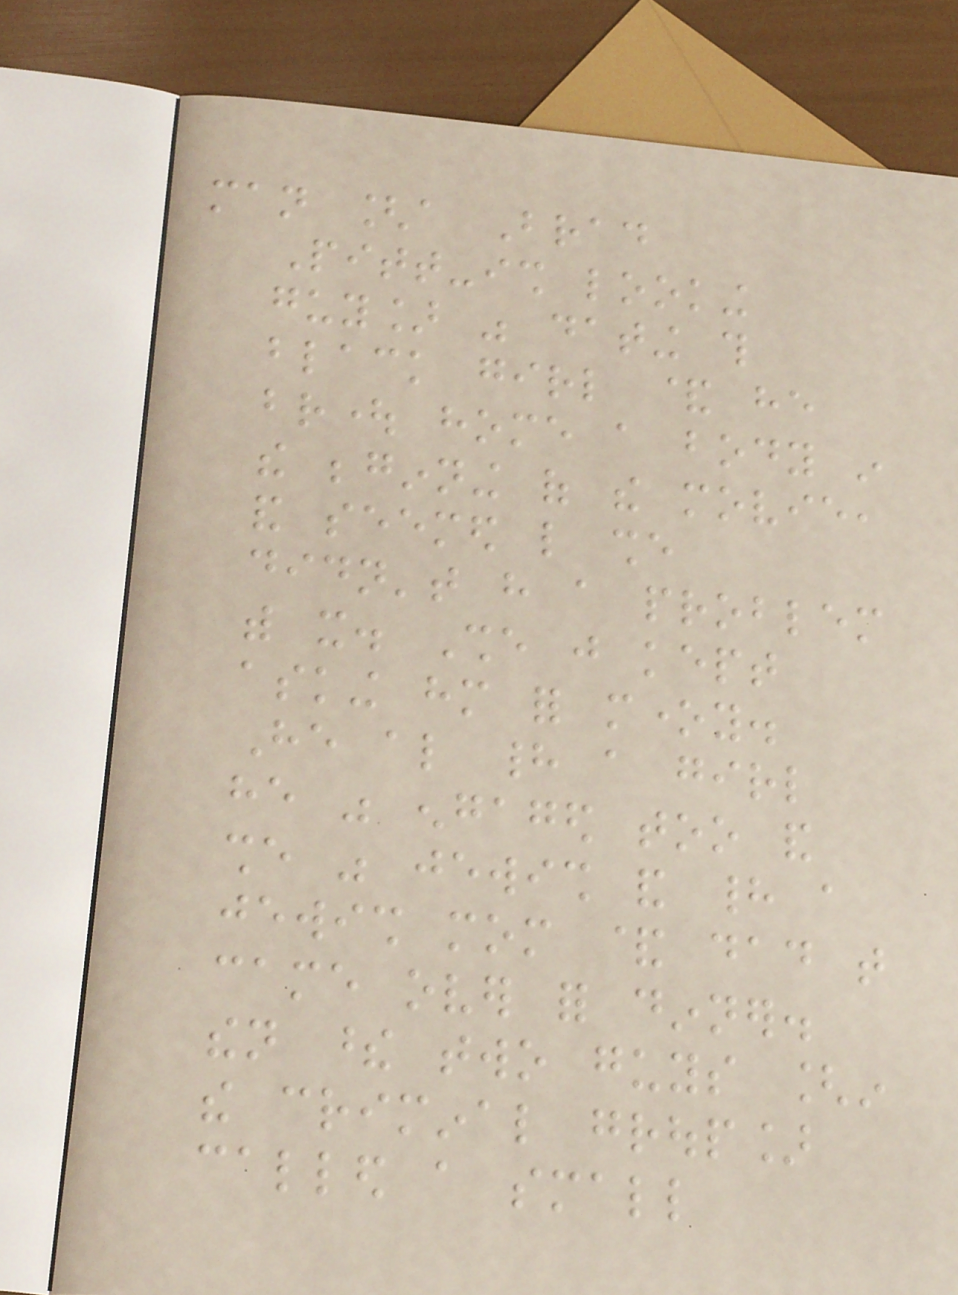man [a Brad
Pitt-ish looking
guy] was dating this
black girl & he
brought home a body in
the beginning of the movie,
and seemed like she
didn't have a problem
with it. She just kept
asking him for money.
He also had a girl
he was engaged too and
she was jewish and had a
jewish mom & dad that
came over for dinner.
then these two guys [in
the criminal group]
called a small
